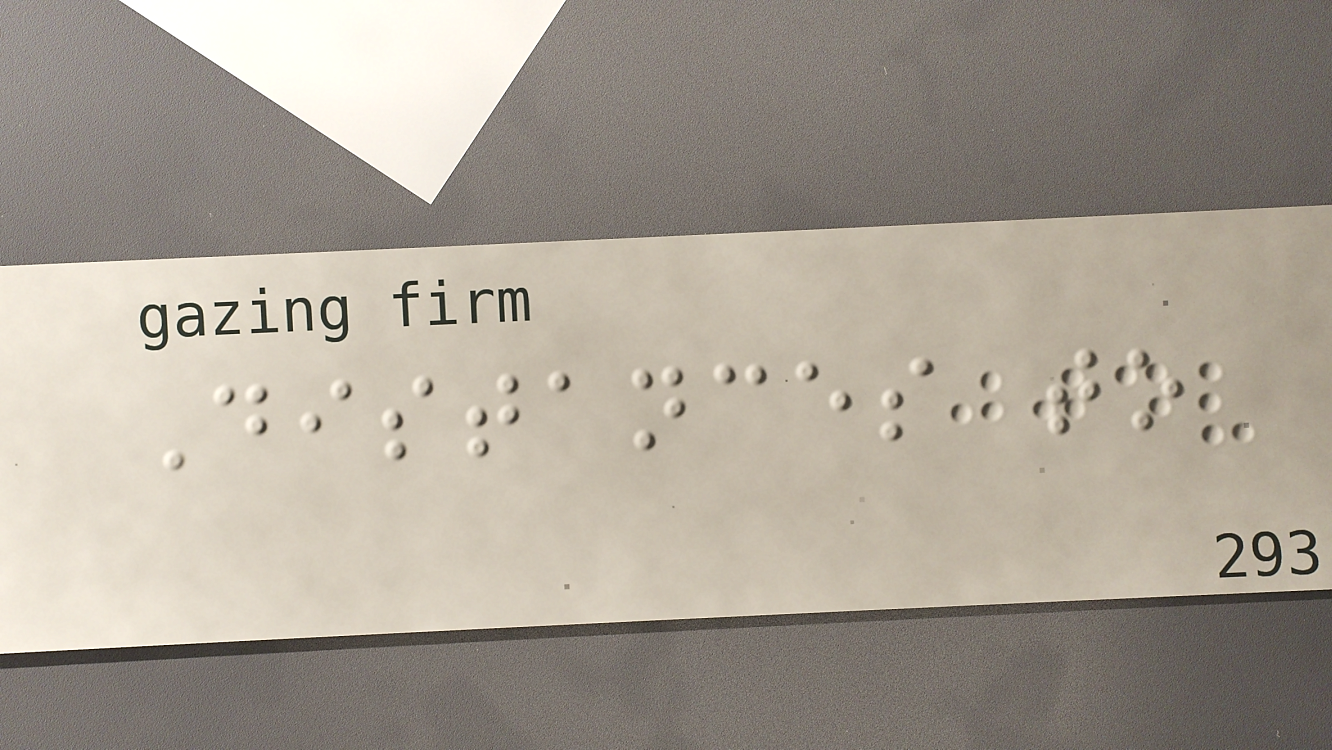Distances to
